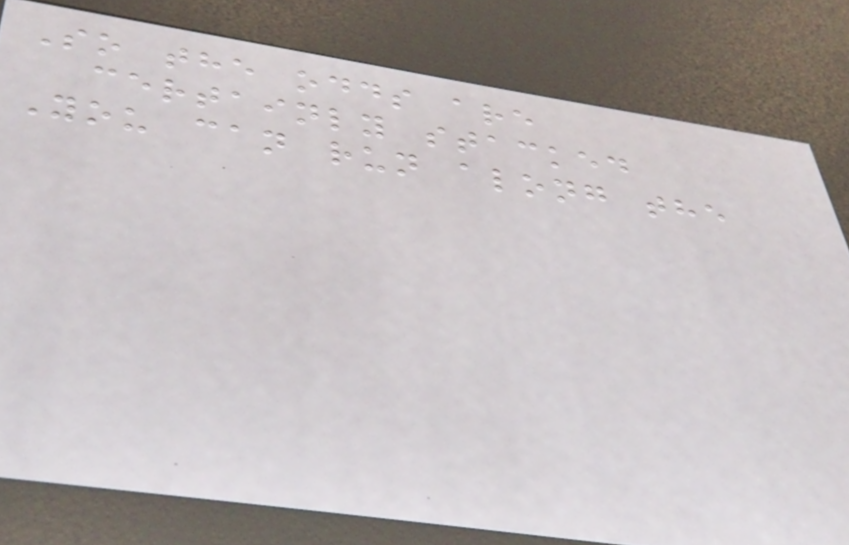So the odds are
certainly stacked
You can run along the
